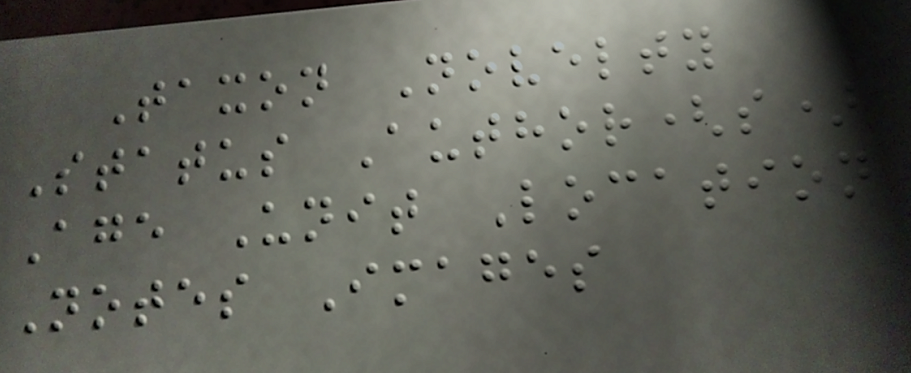Taxon Novelty
Status Author(s)
Age Unit Location
Notes Images
